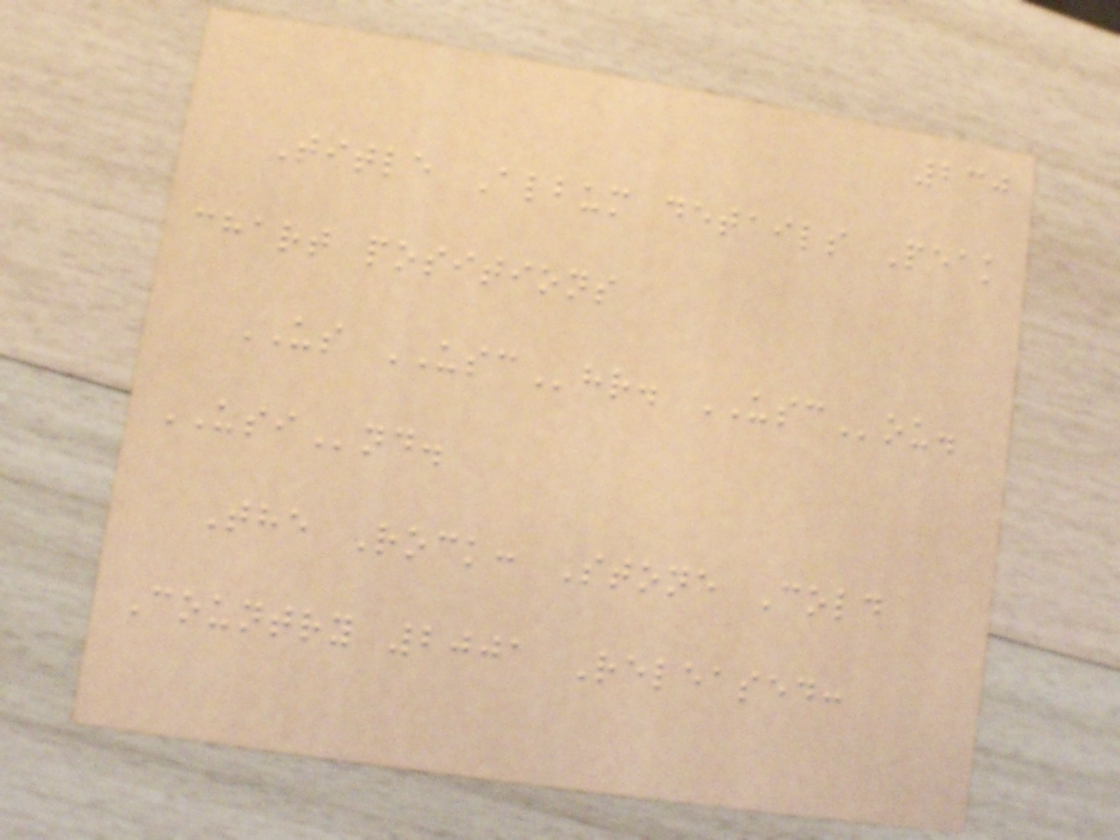230
Title Album details Peak
chart positions
US USChr. USCou.
USInd.
The Rock: Stone Cold
Country 2001 Released:
